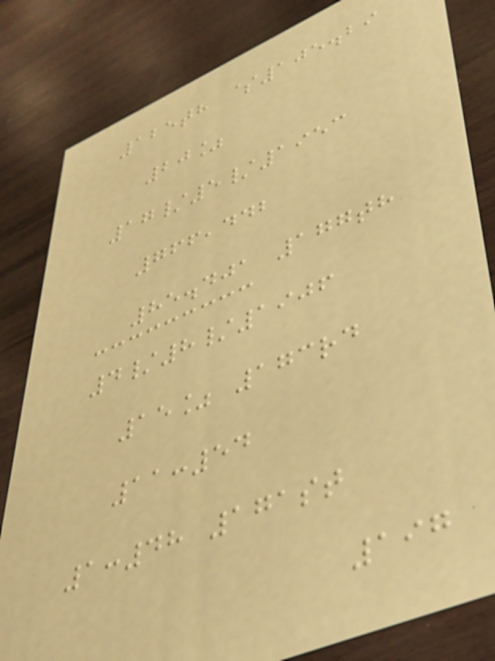125th $105.29
20%
17/5/1953
766,442
85.401 177th
4/8/1906
15% 173rd
11:54
1:48 171st
197
